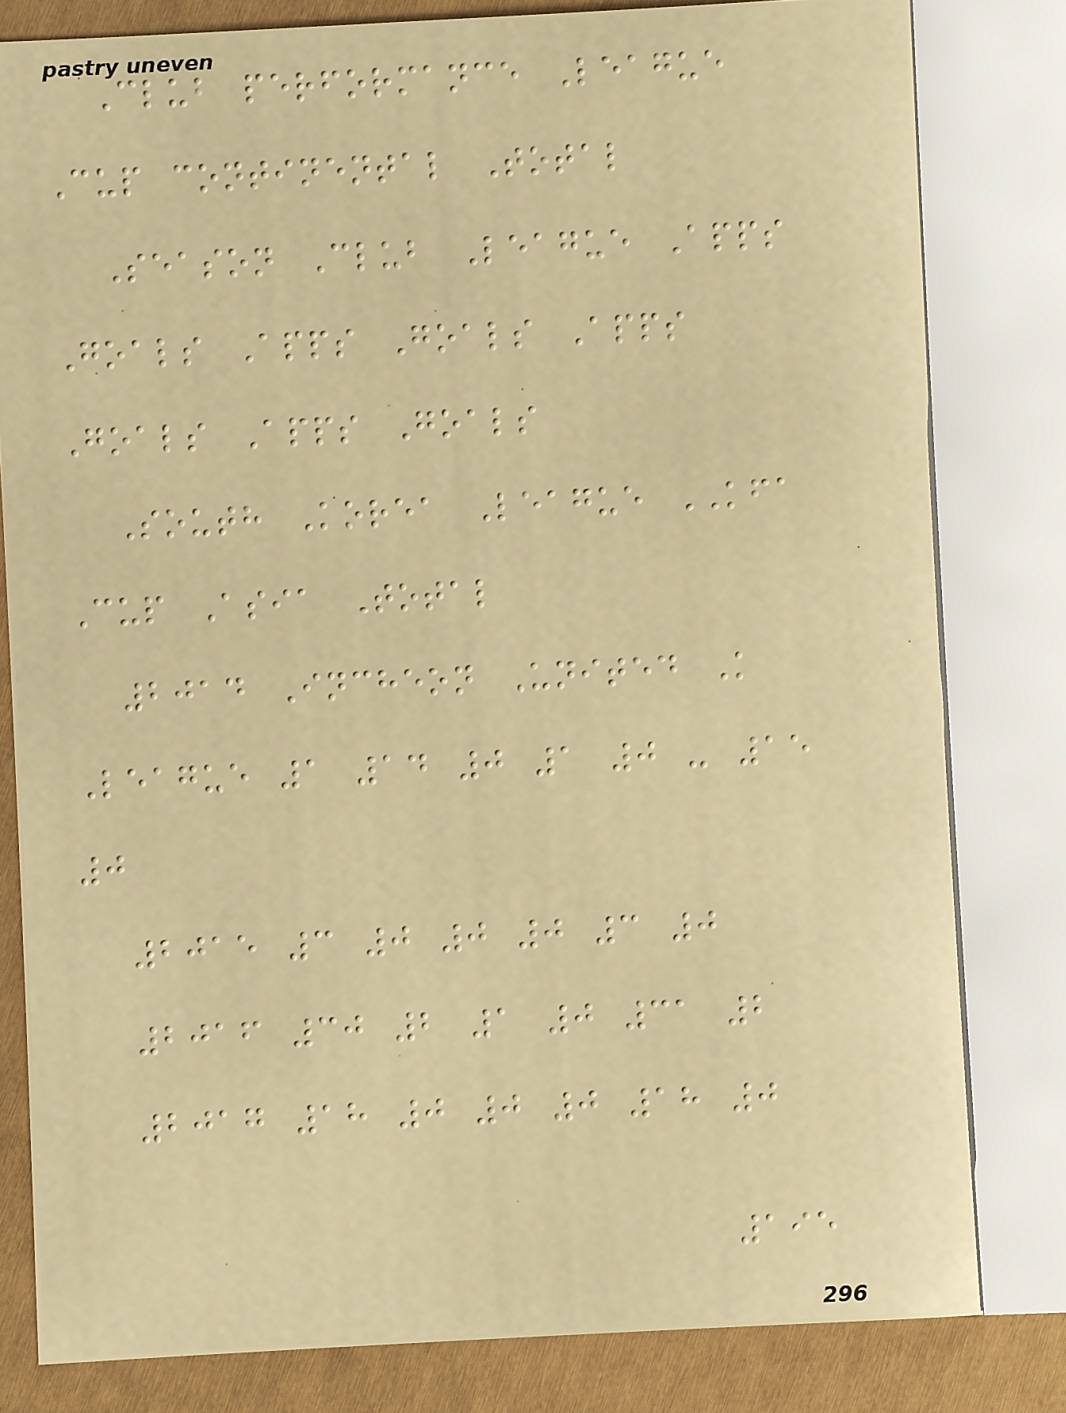Club performance League
Cup continental Total
Season Club League Apps
Goals Apps Goals Apps
Goals Apps Goals
South Korea League KFA
Cup Asia Total
2014 Incheon United K
League 1 14 0 1 0 - 15
0
2015 3 0 0 0 3 0
2016 30 2 1 0 31 2
2017 18 0 0 0 18 0
195
